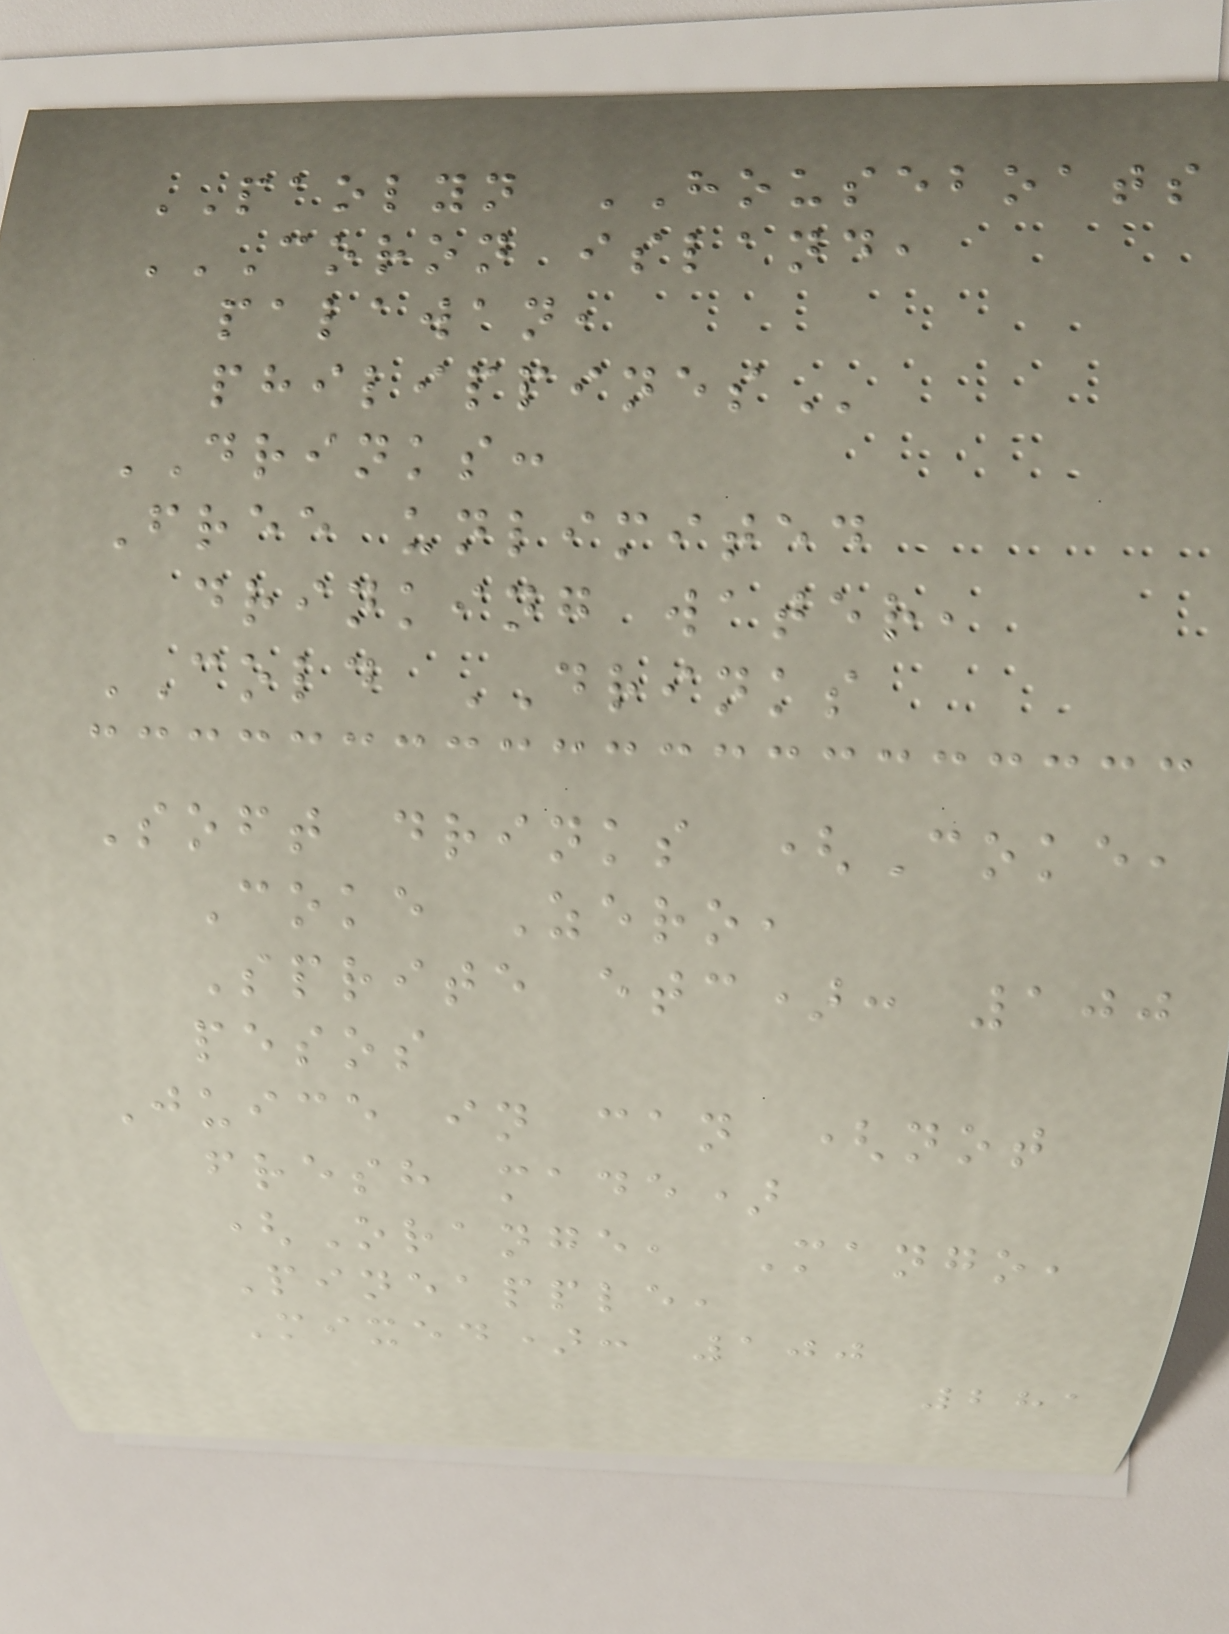PAOLYN HOUSEBOATS
CORON ISLAND,
PALAWAN,
PHILIPPINES
DRINKS:
Free unlimited
drinking water,
COLD DRINKS
Soft drinks (Coke,
Coke Zero,
Sprite etc): 100
pesos
Juice in can (not
fresh made)
(Orange, Mango,
Pineapple,
Mixed): 100
281
